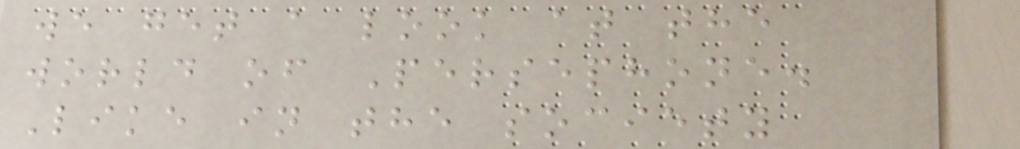we get a look at the
world of Persephone.
Like in the society
